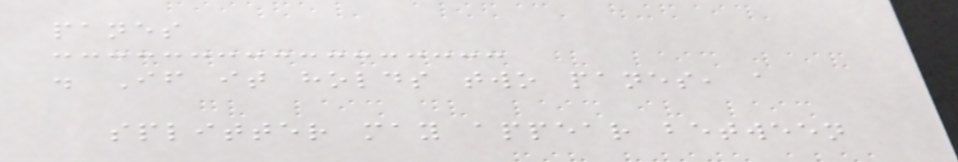panes
. If it holds two panes, a
splitter may appear between
